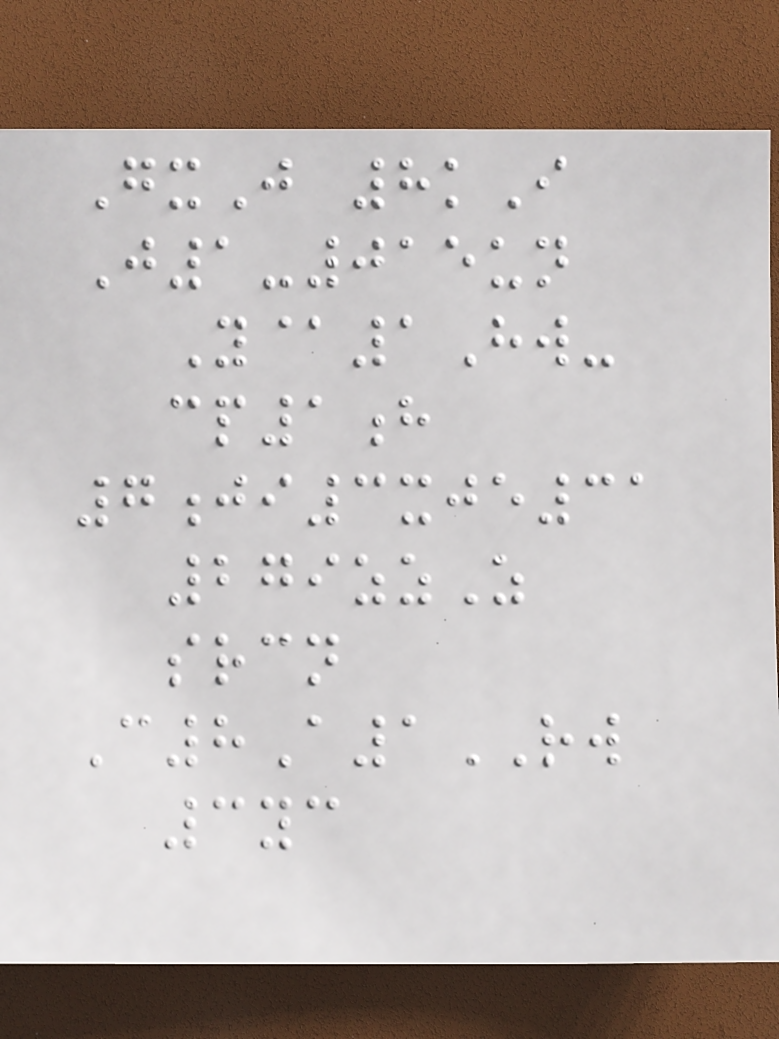GxJ 8kI
J1-015un
Y@1Hw-
cp1h
7ji3xje31
279zzZ
srcn
C8A1RW
3yc
